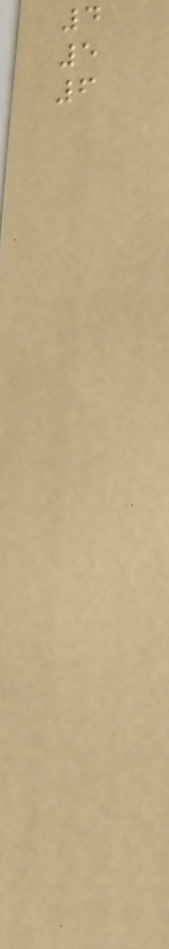4
5
6
